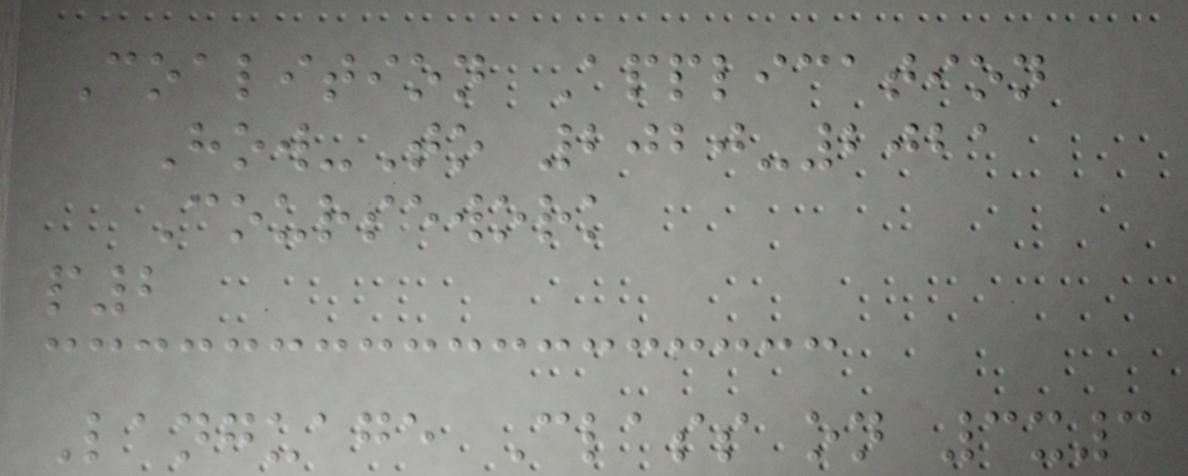Coalition Application
How-To 2020-2021
Coursework
p2
Language Class on 3x3
